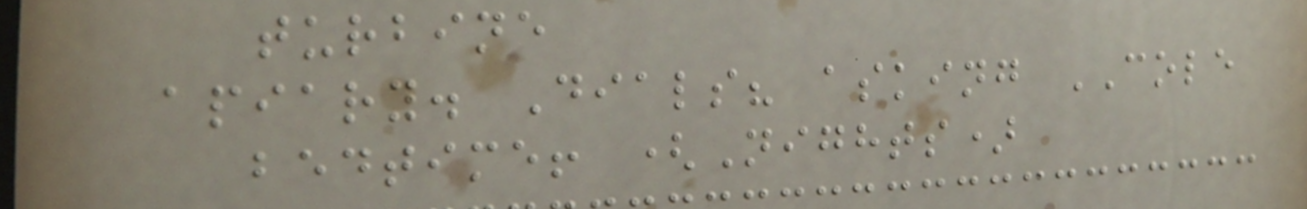turbine
apiary. Dials? asking COLE
bedtime! (Nights)
